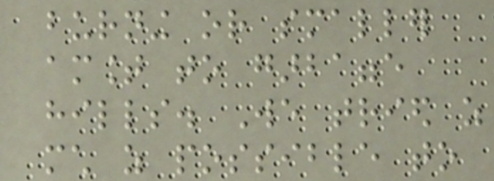burning or smaller
amount to garbagge
hills. We tried as
much as possible to
